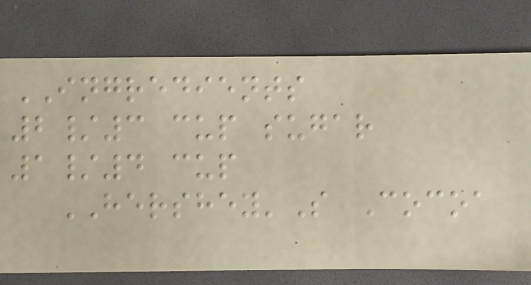INGREDIENTS
2/3 cup sugar
1/4 cup
HERSHEY'S Cocoa
